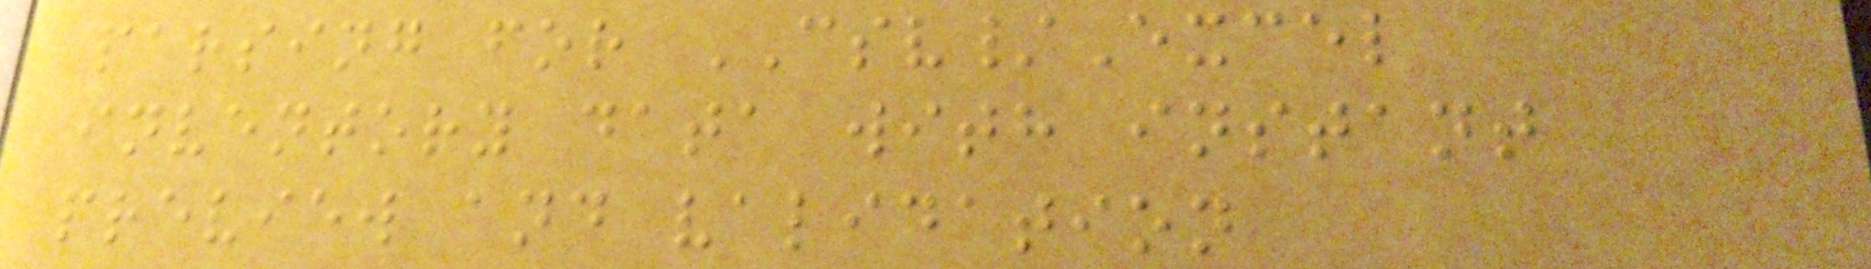parsing for CSV/Excel
inventory data with instant
preview and validation
